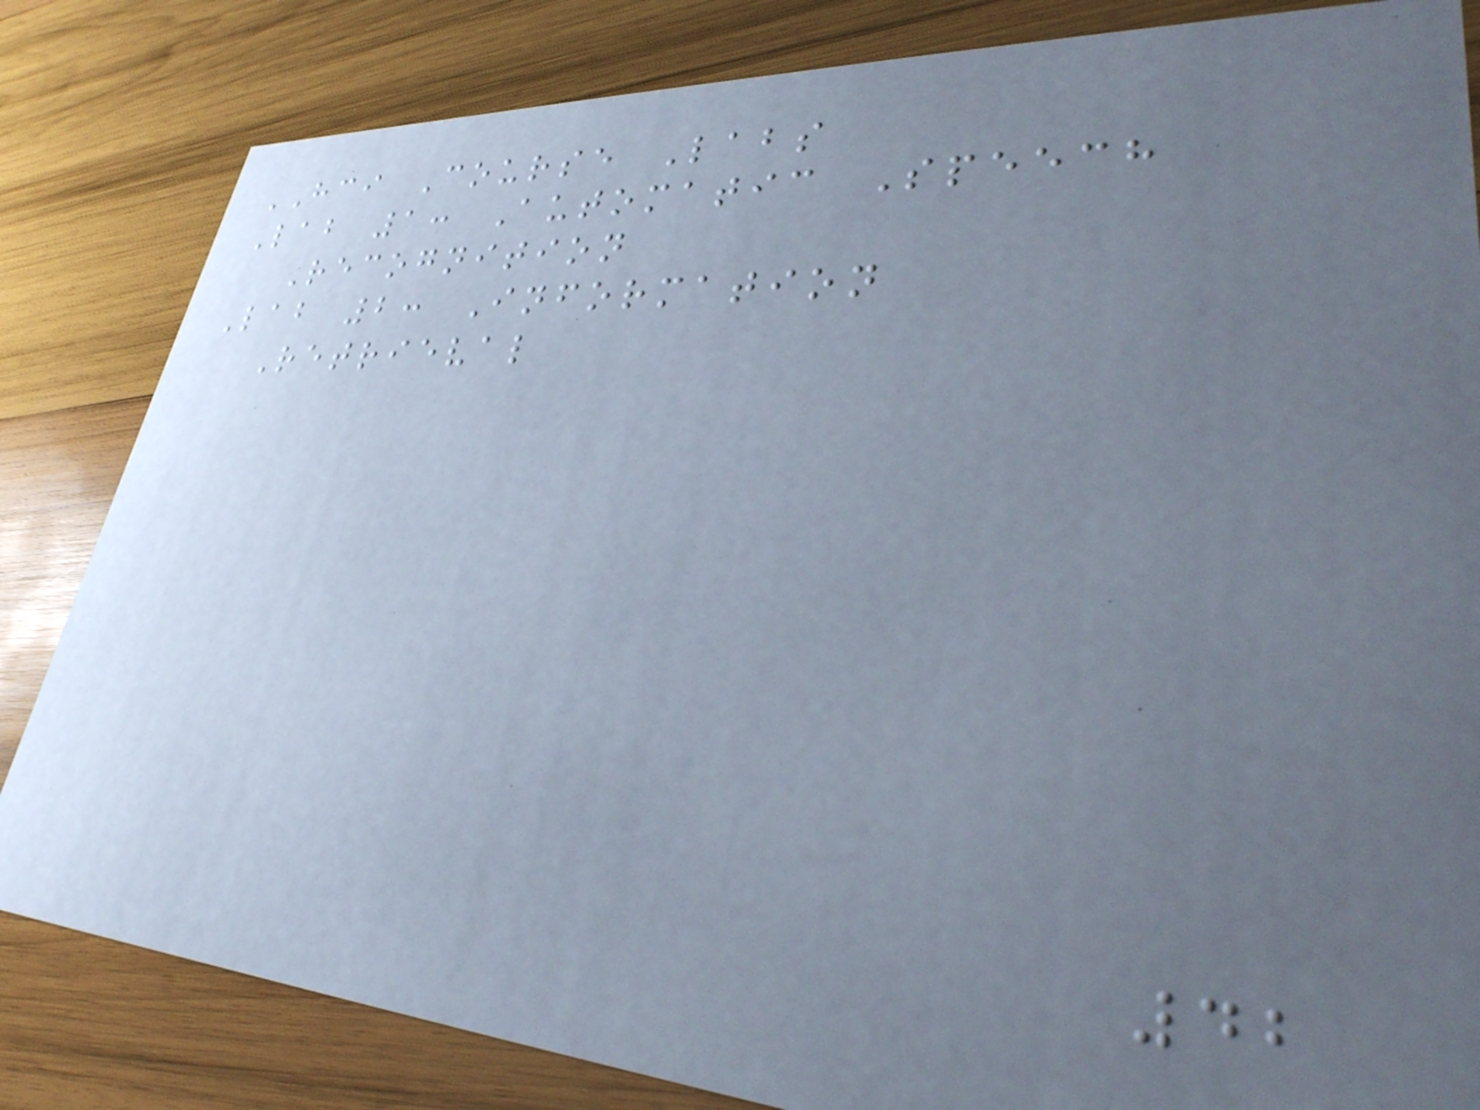HCI Course Labs
Lab 1: Automatic Speech
Recognition
Lab 2: Information
Retrieval
42
